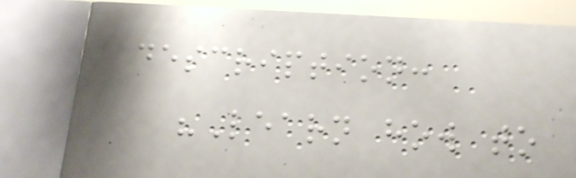description:
"Learn how to
